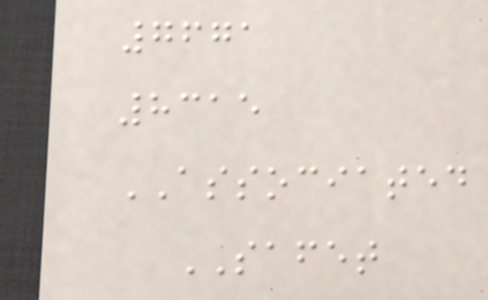7671
8315
ASSOCIATED
SAFET
